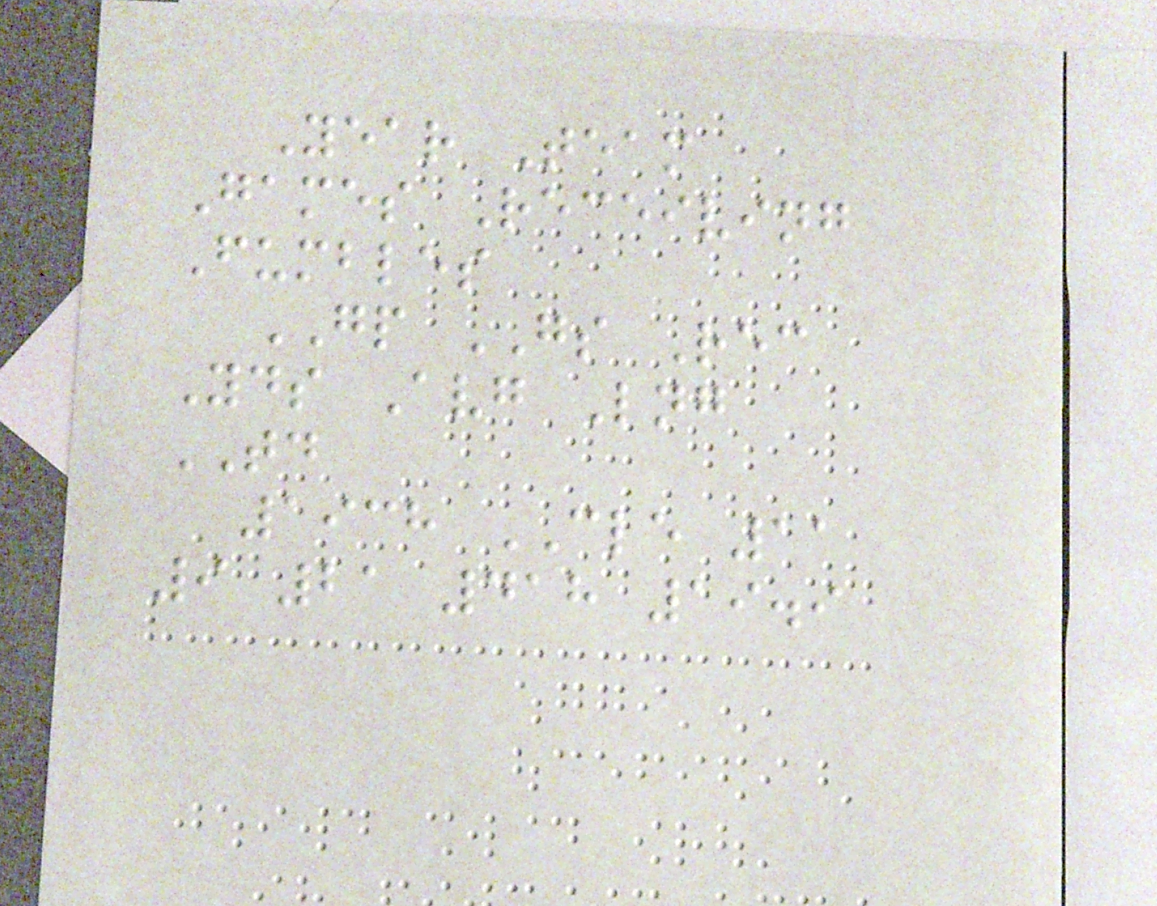Year Team
Games Receiving
Fumbles
GP GS Rec
Yds Avg Lng
TD
1938 CLE 11
9 21 418 19.9
